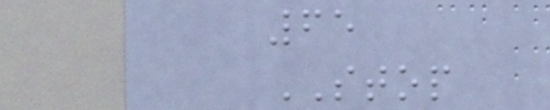65
STOP
